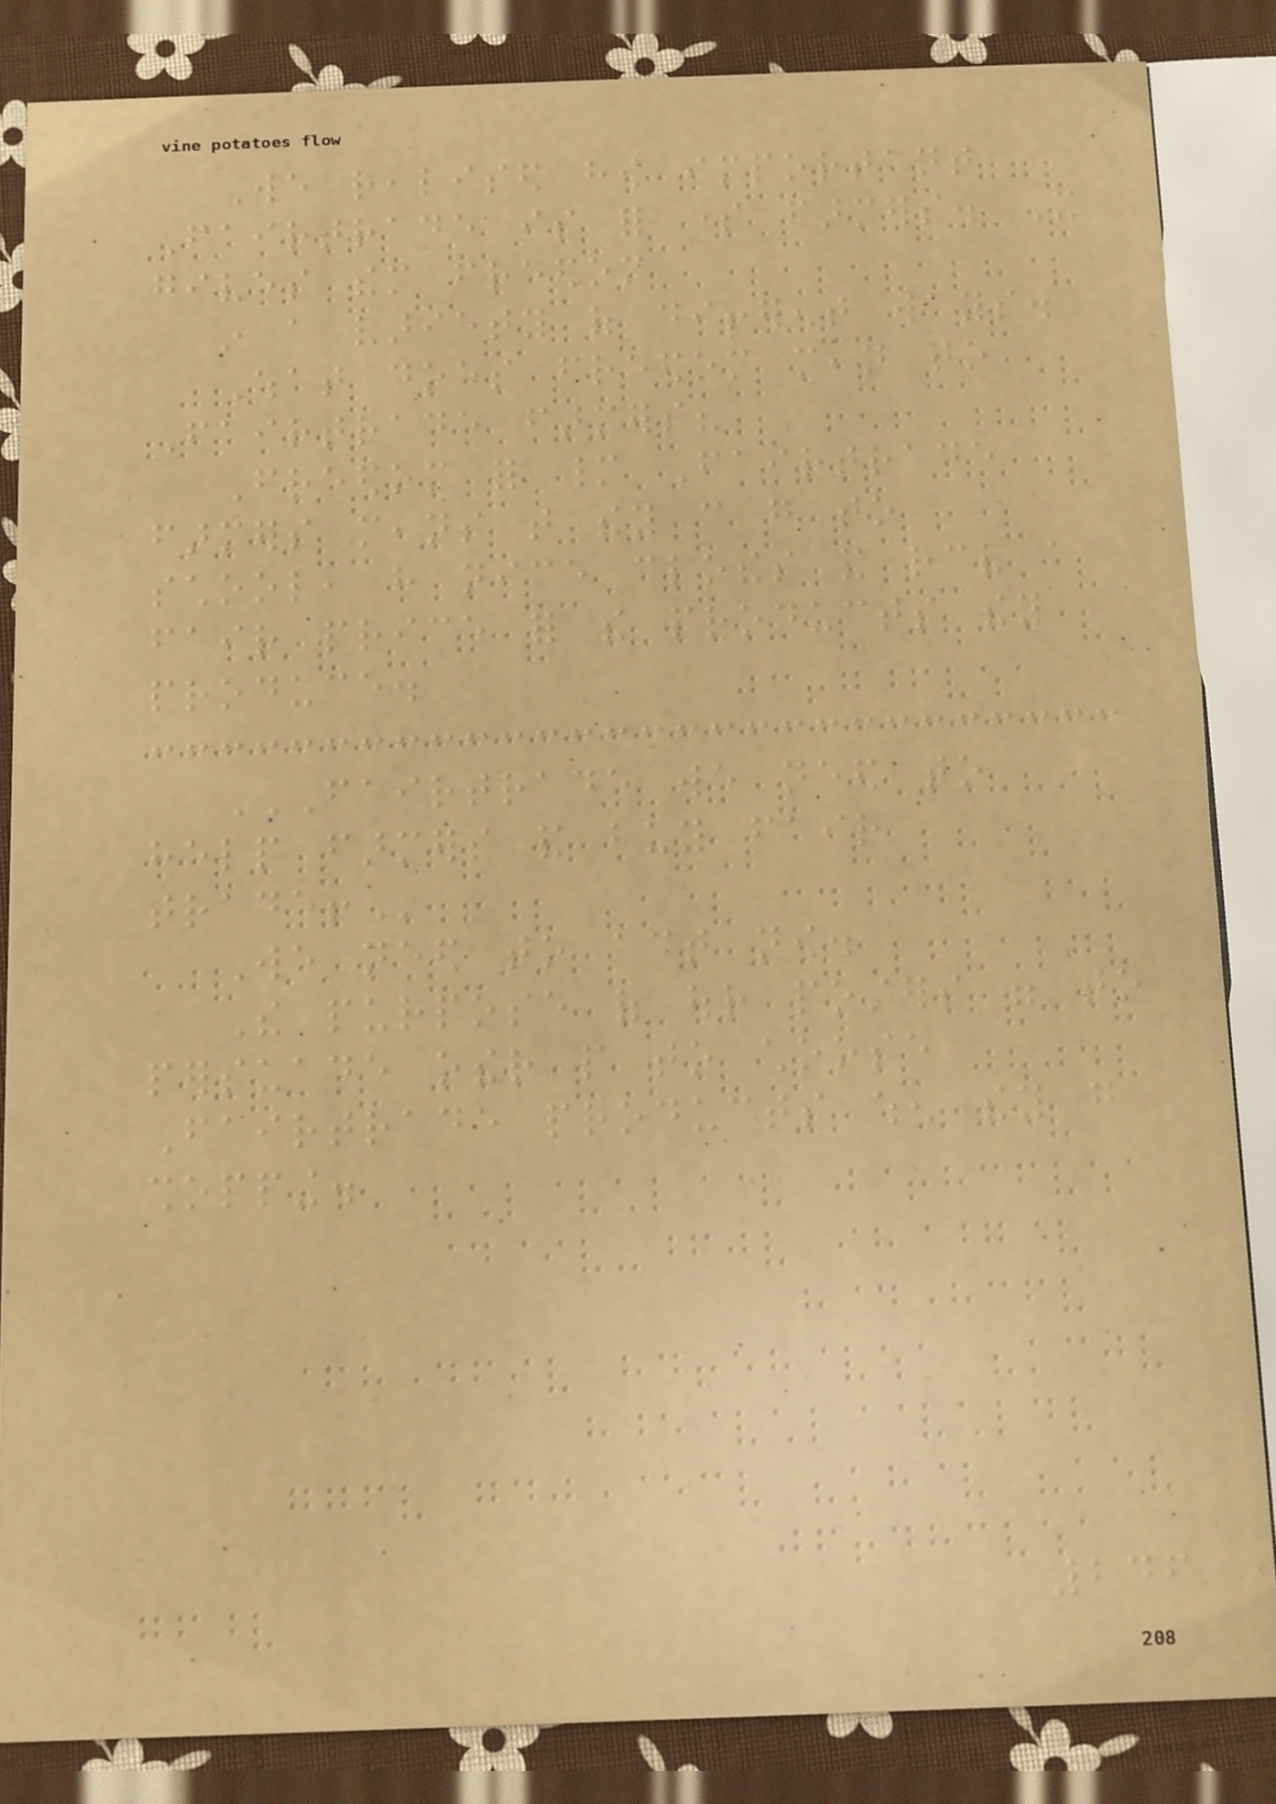We realised how important
Fairtrade is for some farmers. It
gives them freedom
in a variety of different ways.
What does freedom mean to
Fairtrade farmers?
Freedom for many Fairtrade
farmers means that they can go to
school, have nice clothes and receive a
fair price for the products they
produce.
FAIRTRADE WE NEED TO
HELP FARMERS AND BUY FAIR
TRADE!
We need to act now.
The purpose of our posters were to
persuade other people to choose
Fairtrade products when they go
shopping.
246
